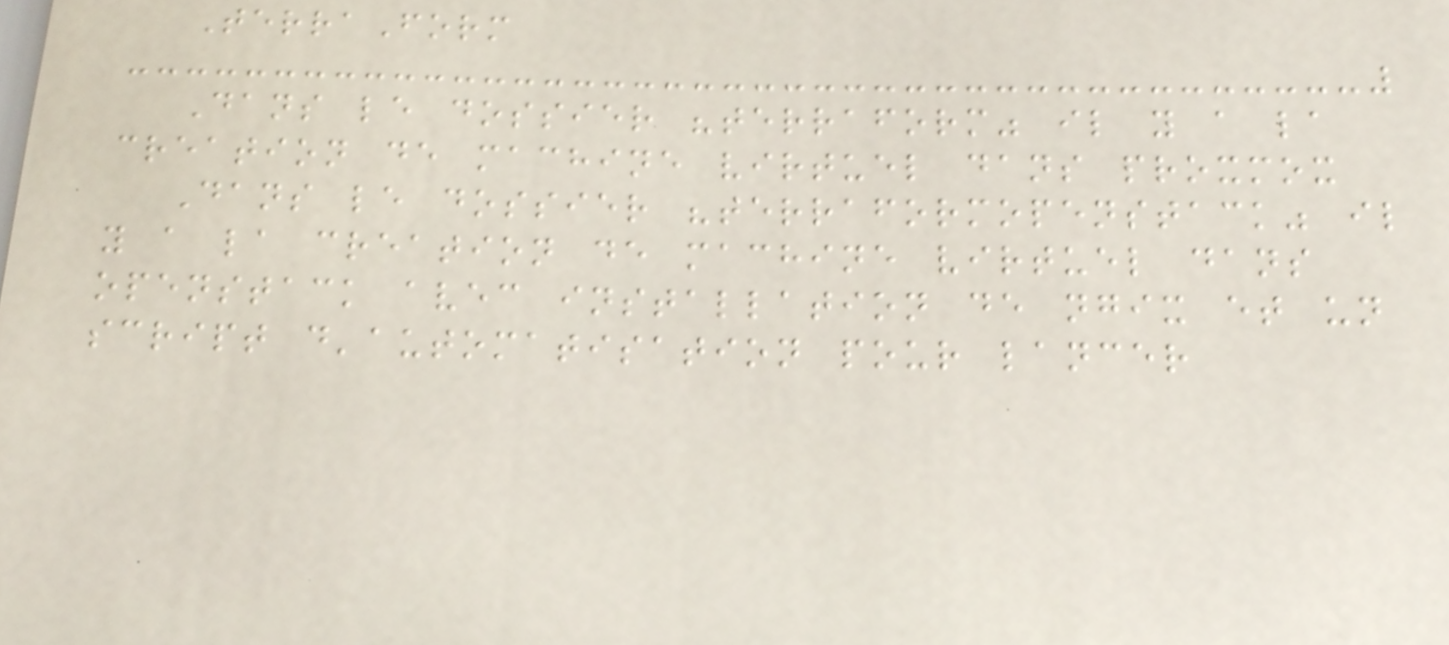TerraForm
Dans le dossier "terraform" il y a la
creation de machine virtuel dans proxmox
Dans le dossier "terraformopenstack" il
y a la creation de machine virtuel dans
openstack avec installation de ngix et un
script d'automatisation pour lancer
